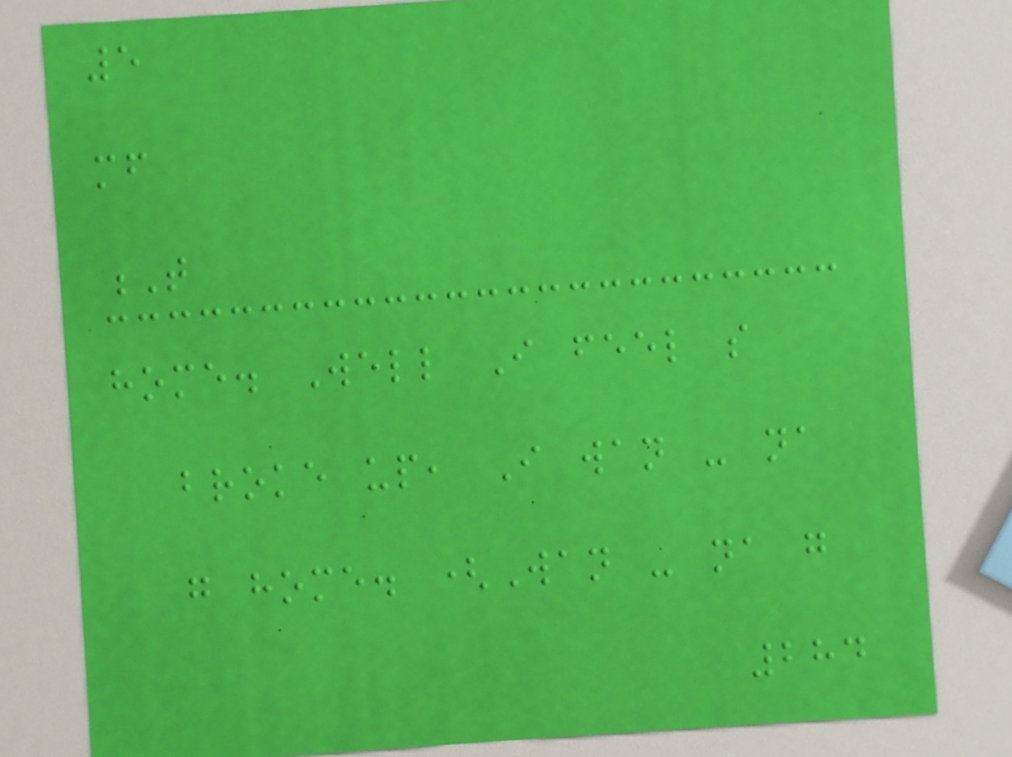5
mf
T
home. Well I feel so
broke up, I wan - na
go home. (Wan - na go
284
